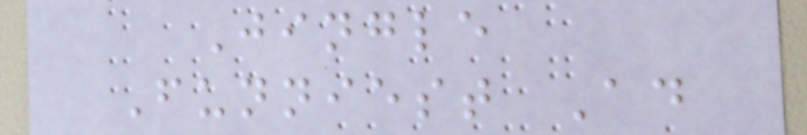Jingle
Funniest Ad
